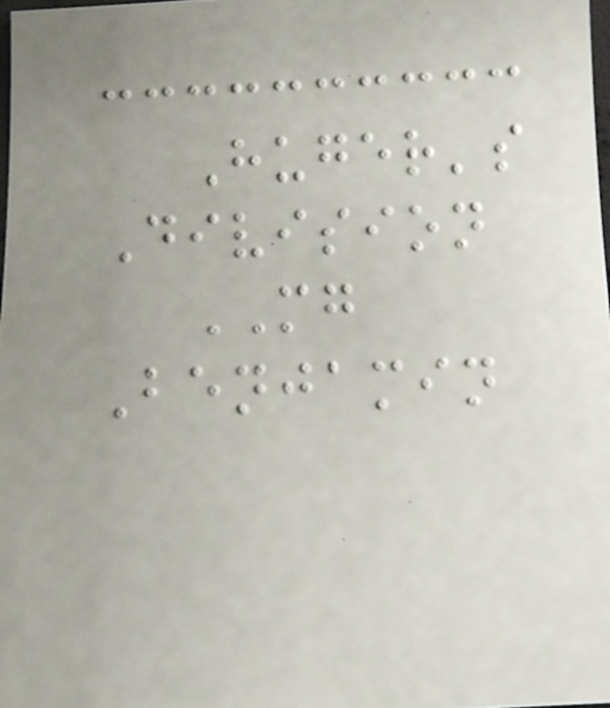Huger's
Division
MG
Benjamin
